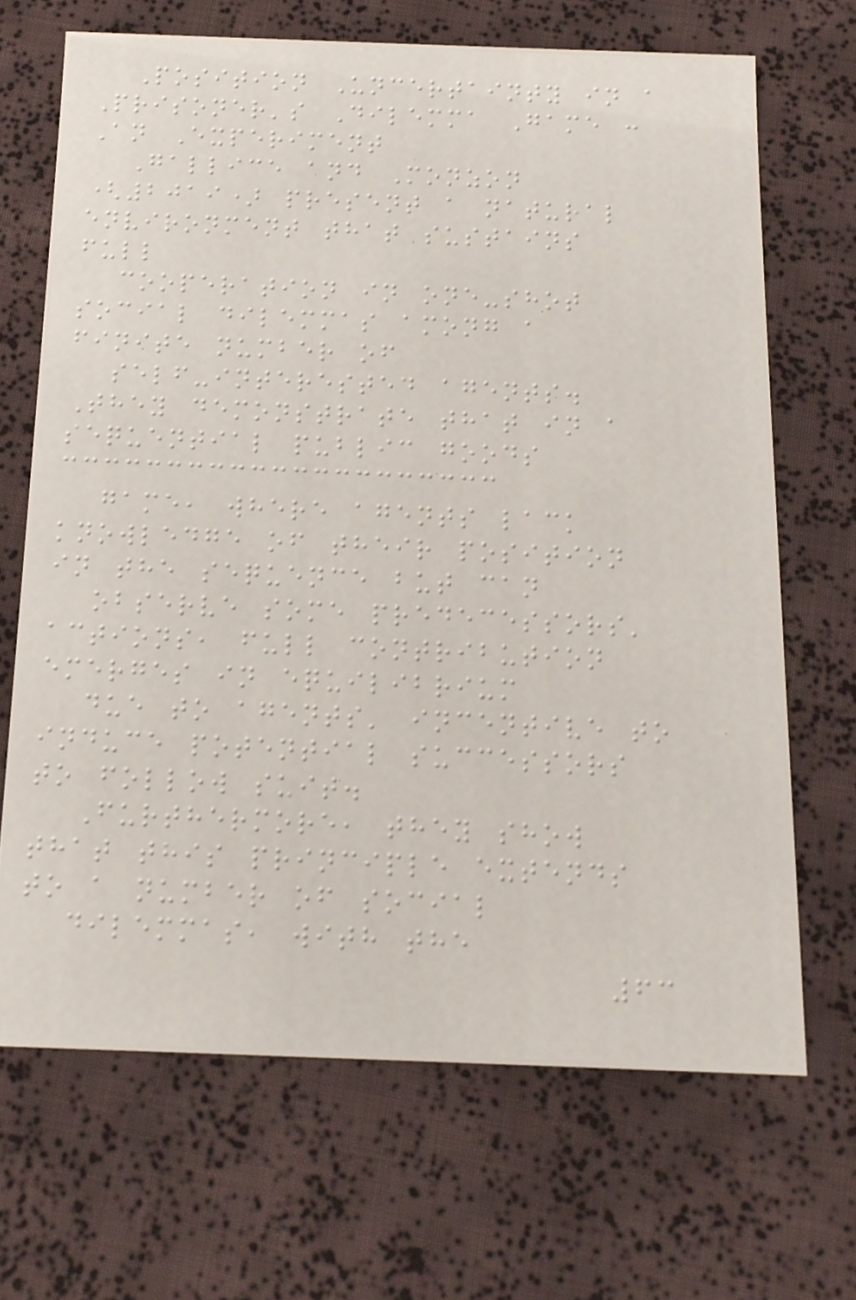Position Uncertainty in a
Prisoner's Dilemma Game :
An Experiment
Gallice and Monzon
(2019) present a natural
environment that sustains
full
cooperation in one-shot
social dilemmas among a
finite number of
self-interested agents.
They demonstrate that in a
sequential public goods
game, where agents lack
knowledge of their position
in the sequence but can
observe some predecessors'
actions, full contribution
emerges in equilibrium
due to agents' incentive to
induce potential successors
to follow suit.
Furthermore, they show
that this principle extends
to a number of social
dilemmas, with the
63
